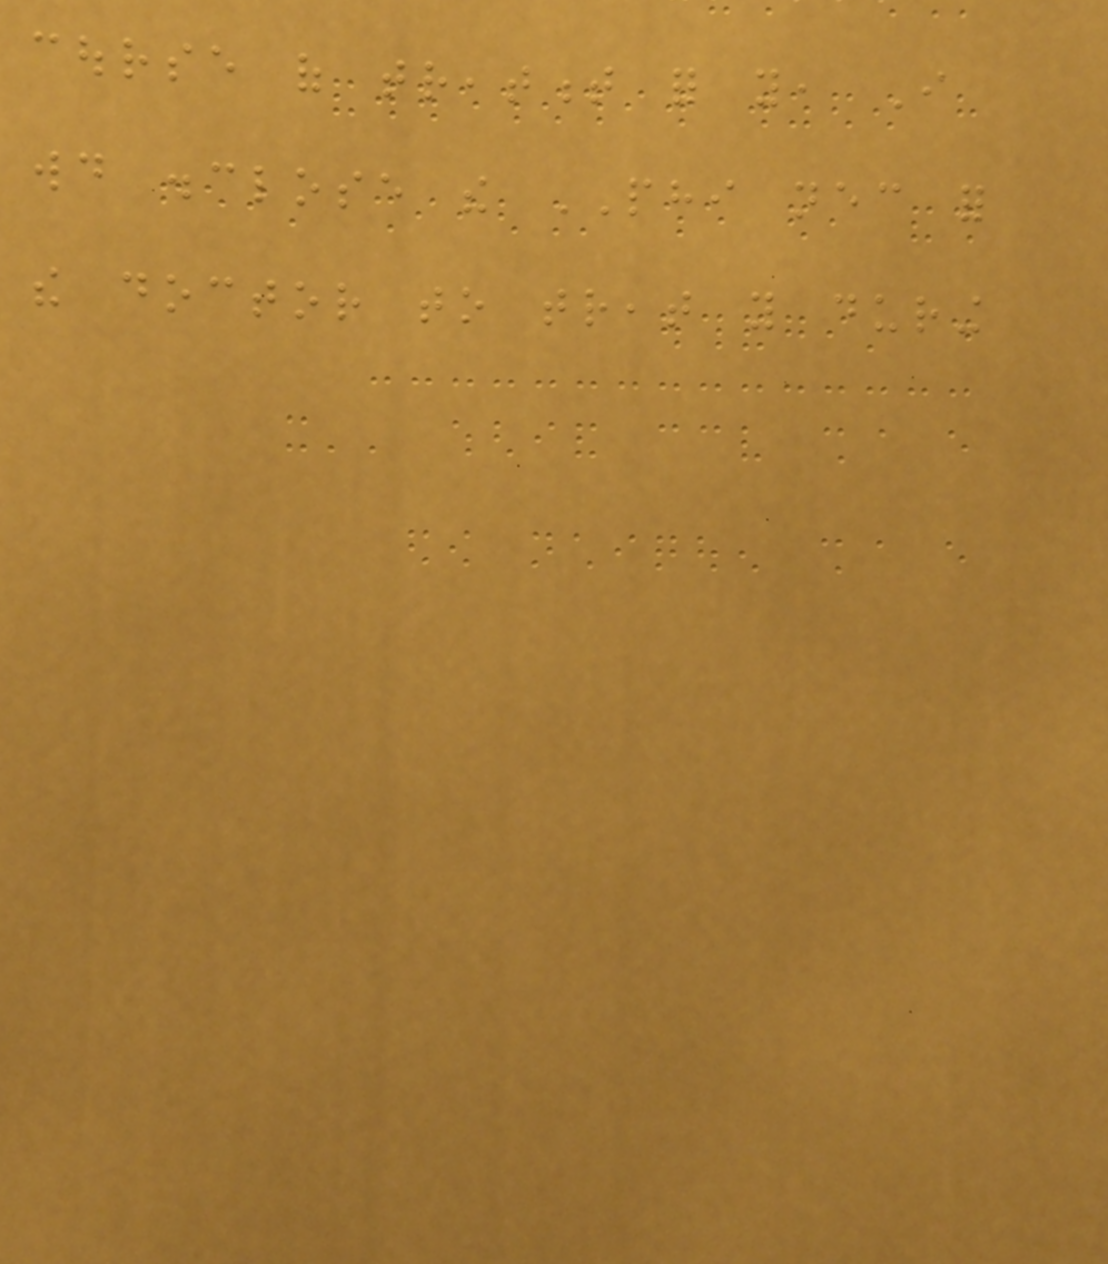course of treatment for you, I
would disclose the PHI necessary for
the doctor to treat you during
